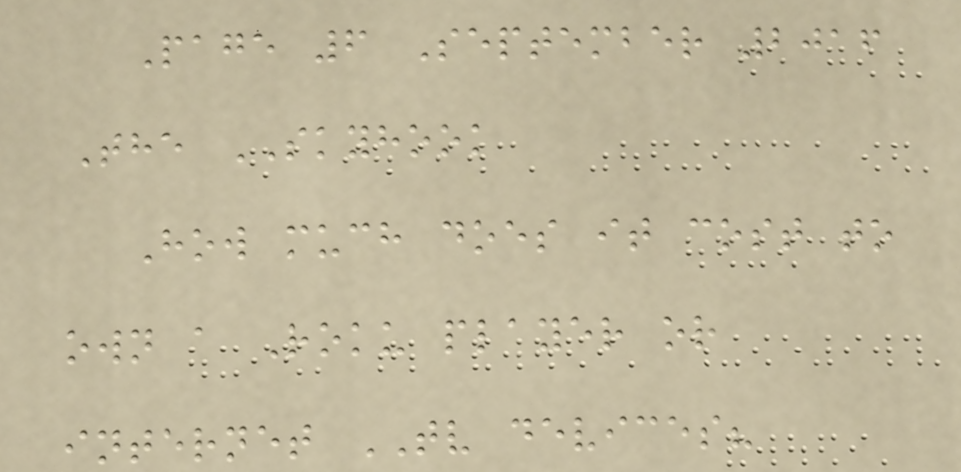Page 6 September 2016
The SKYHOOK
How much does it cost to
own a Roku player or
internet TV devices?
